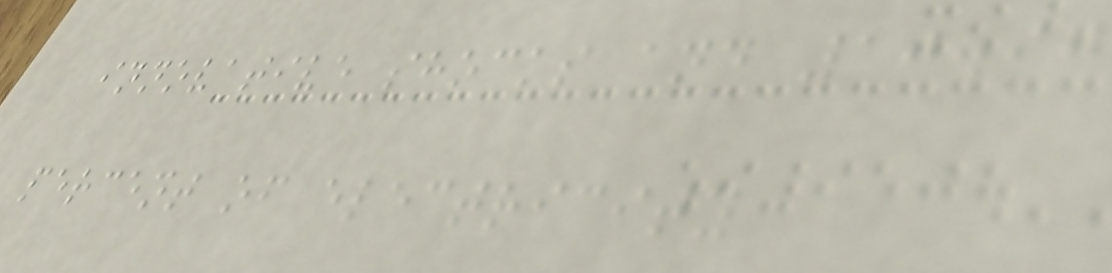innovative shocks and 10.97
percent of electricity
